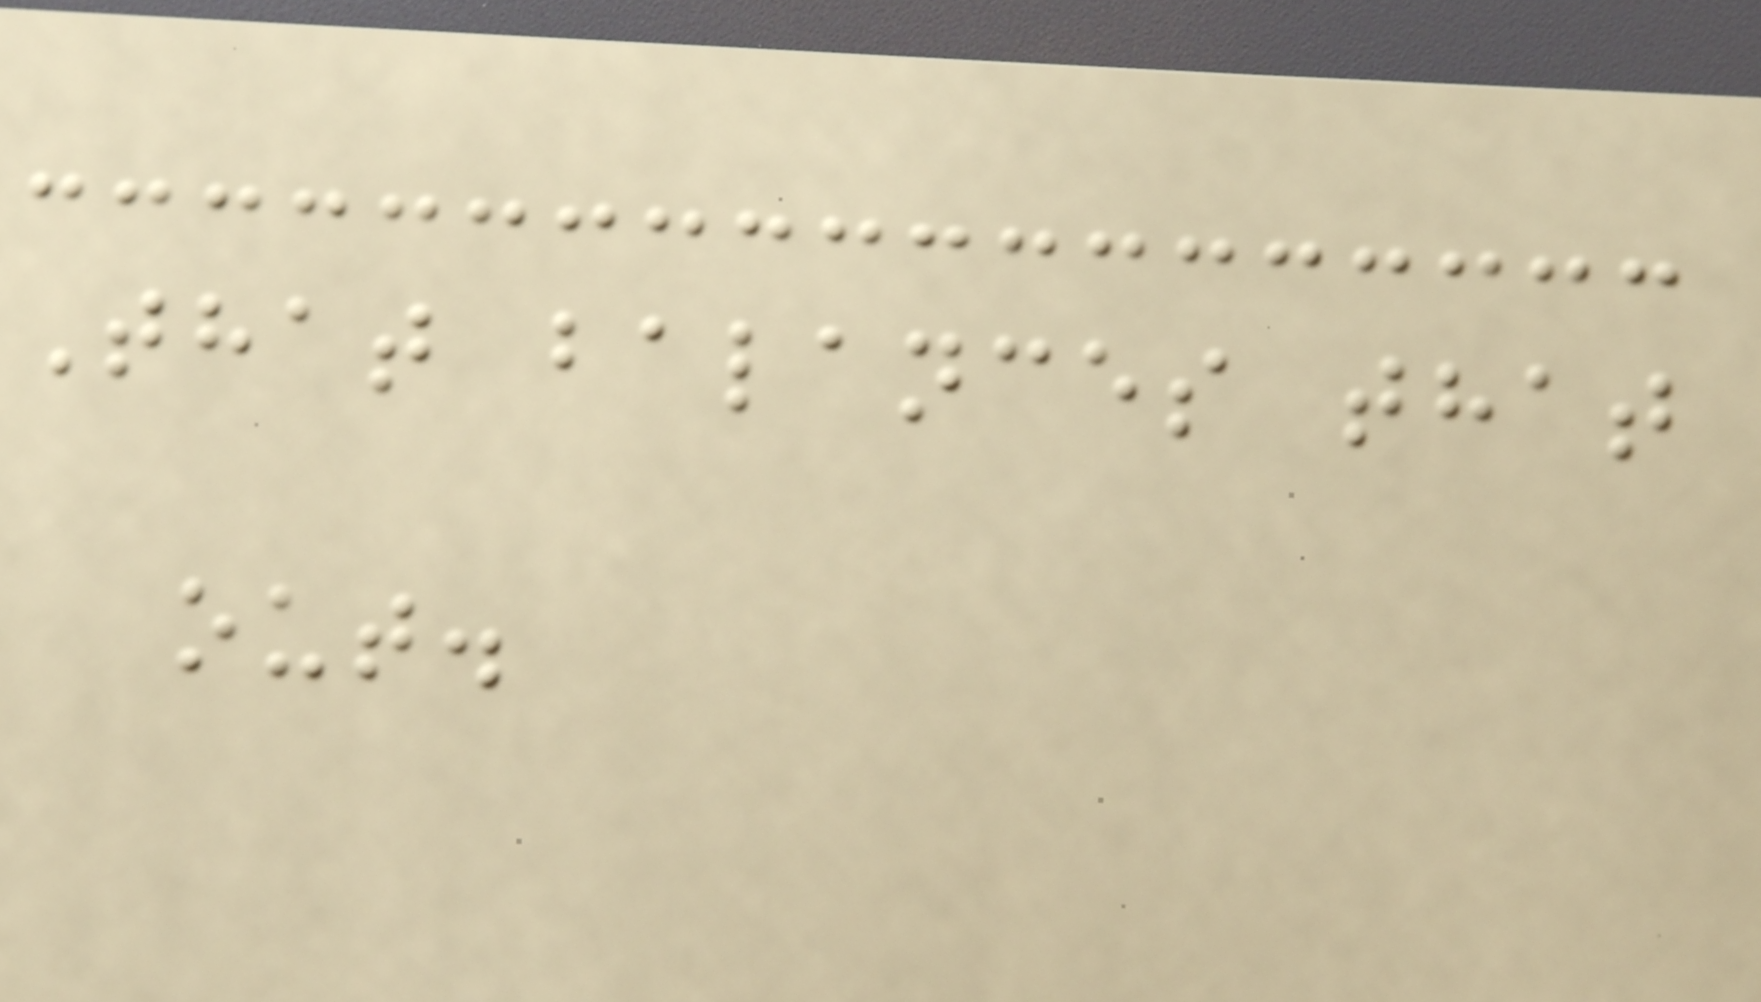That balances that
out.
